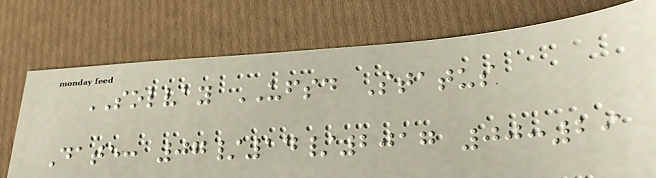SOLVAY UFSD Status
Date: 07/14/2017 00:29
